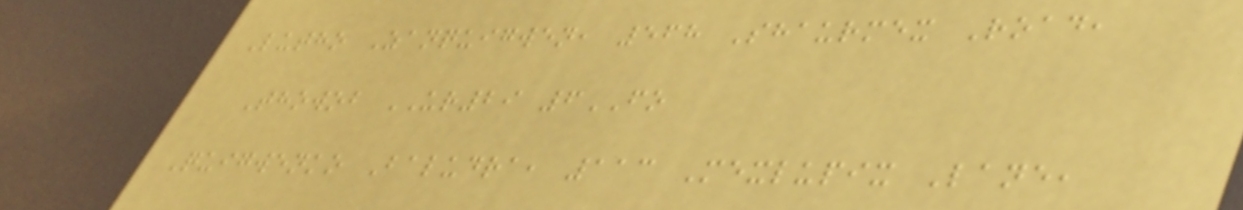Lutho Zanquigwen, 568 Shaurmex Road,
Thowob UR29 6FO
Quigwenko Baludra, 113 Mexlupix Lane,
